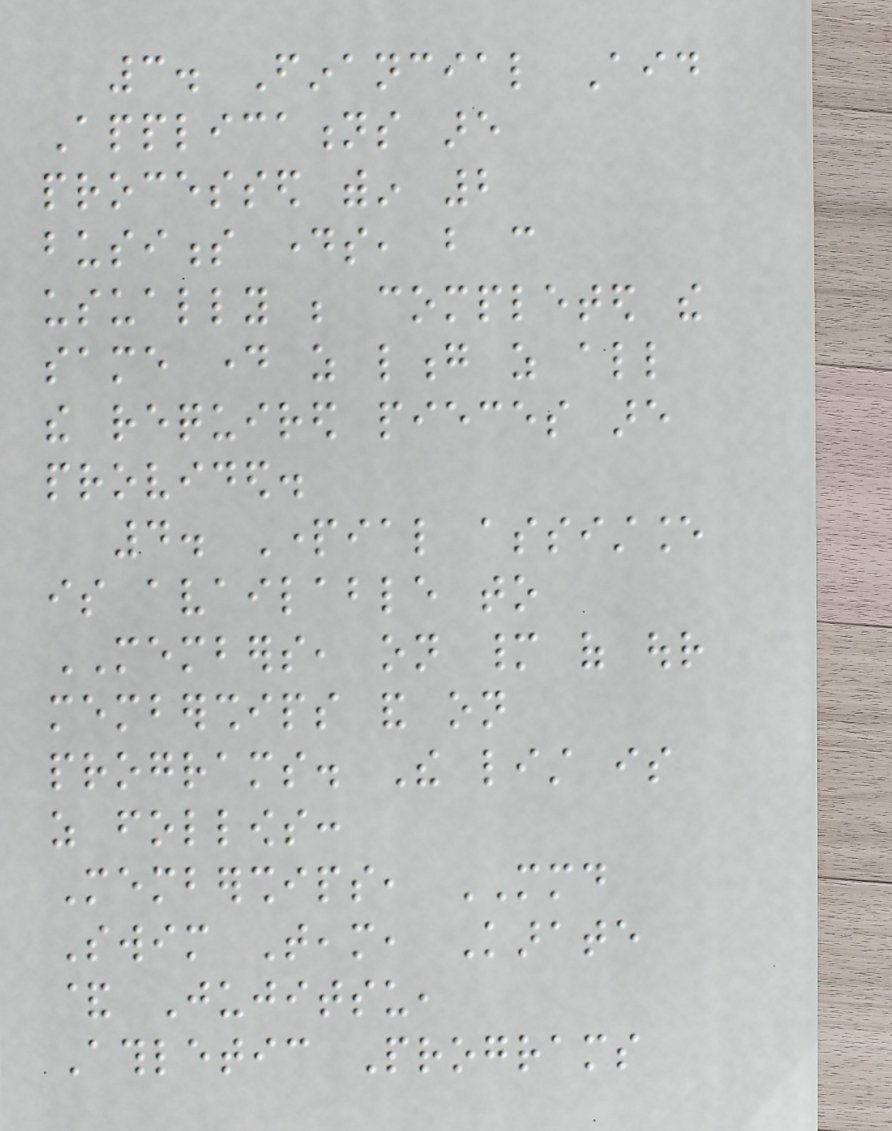3. Financial Aid
Applications are
processed within 2
business days, but can
usually be completed the
same day as long as all
the required pieces are
provided.
4. Partial assistance
is available to
MEMBERS, on many of our
memberships and on
programs. The list is
as follows:
Memberships, MMD
Swim Team, Karate
& Jujitsu,
Athletic Programs
